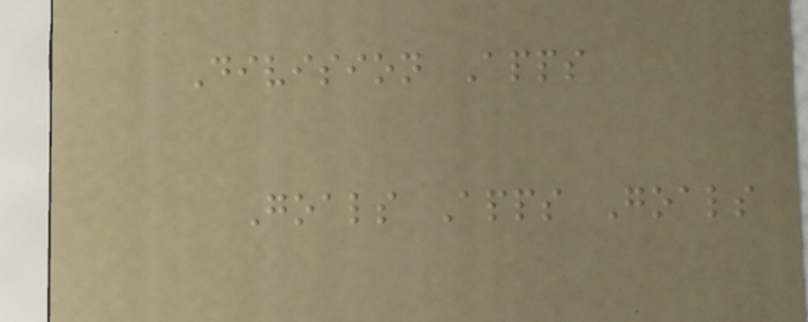Division Apps
Goals Apps Goals
